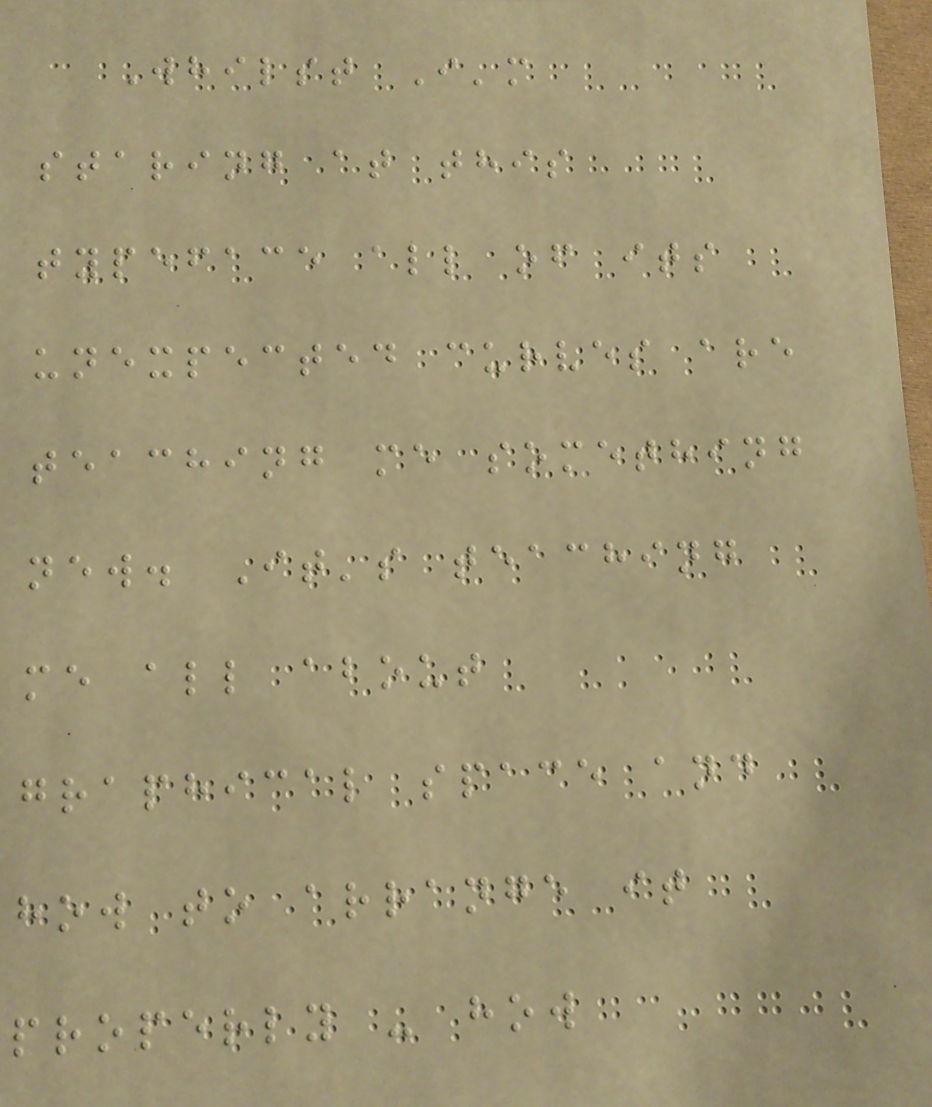Whilst I'm
staring at this
typeface all of its
unexpected curves are
teaching me something
new. It's teaching
me all about
graphical space and
how to arrange it
properly - how
